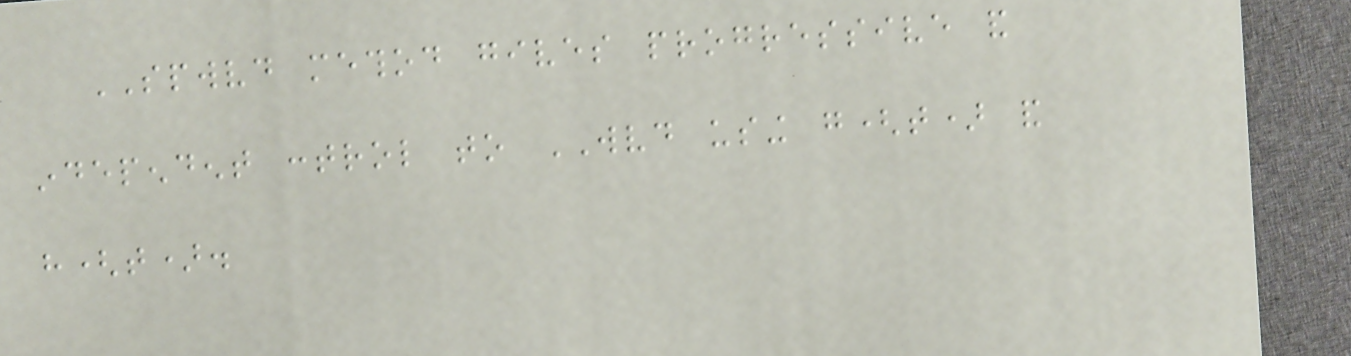SPWVD method gives progressive and
independent control to WVD using g(t) and
h(t).
